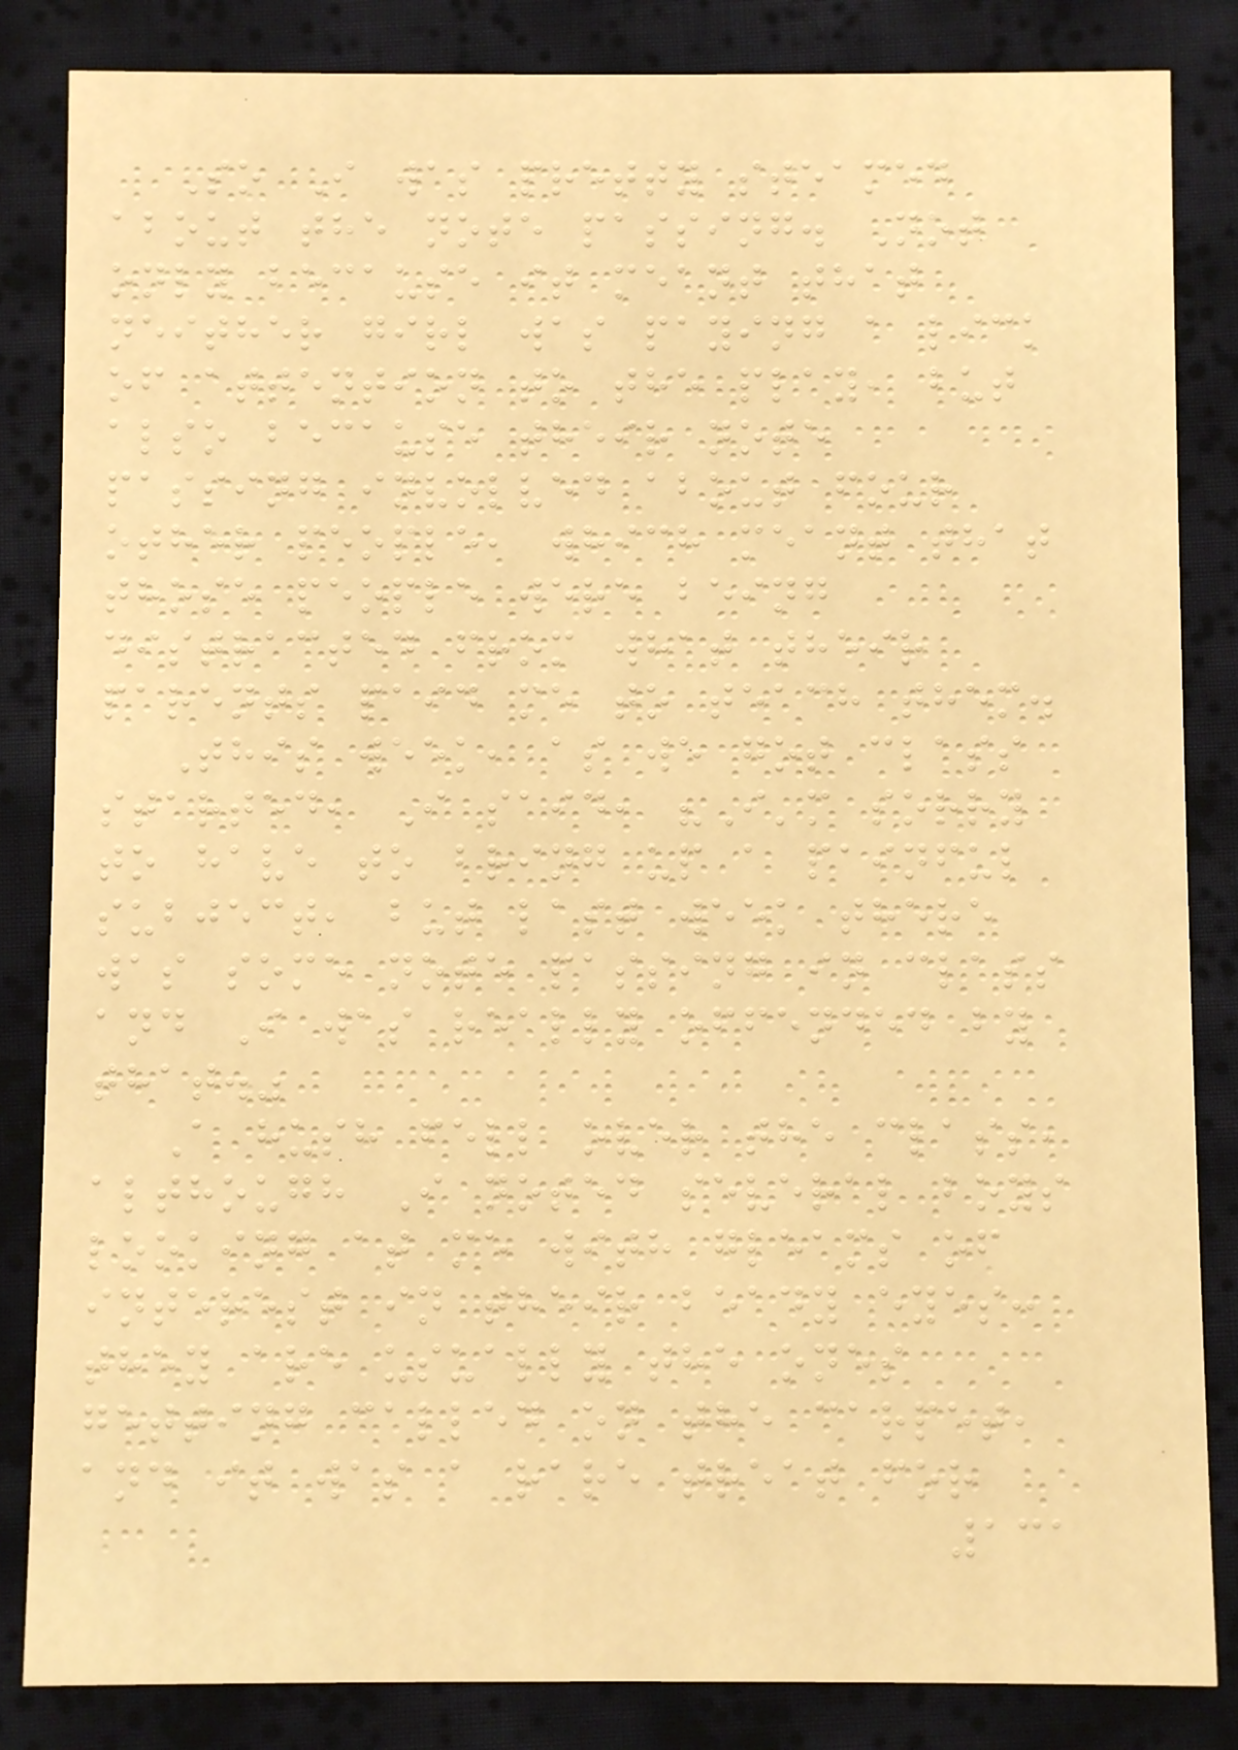So I was pretty steamed
about the note passing. Not
only because it meant that
neither girl was paying a lick
of attention to the play, but
also because their note
passing involved about four
other people, which meant that
those people were being
distracted from what their
parents paid me to teach them.
This week, as we got class
started, I said, "I'm sorry
to have to bring up a painful
subject, but last week there
was some note passing in class
and I was really offended by
that."
A hush fell over the class,
although I noted several boys
looking at me with gleams of
interest in their beady eyes:
they are usually the ones
getting called on the carpet,
and it was a rare treat for
131
